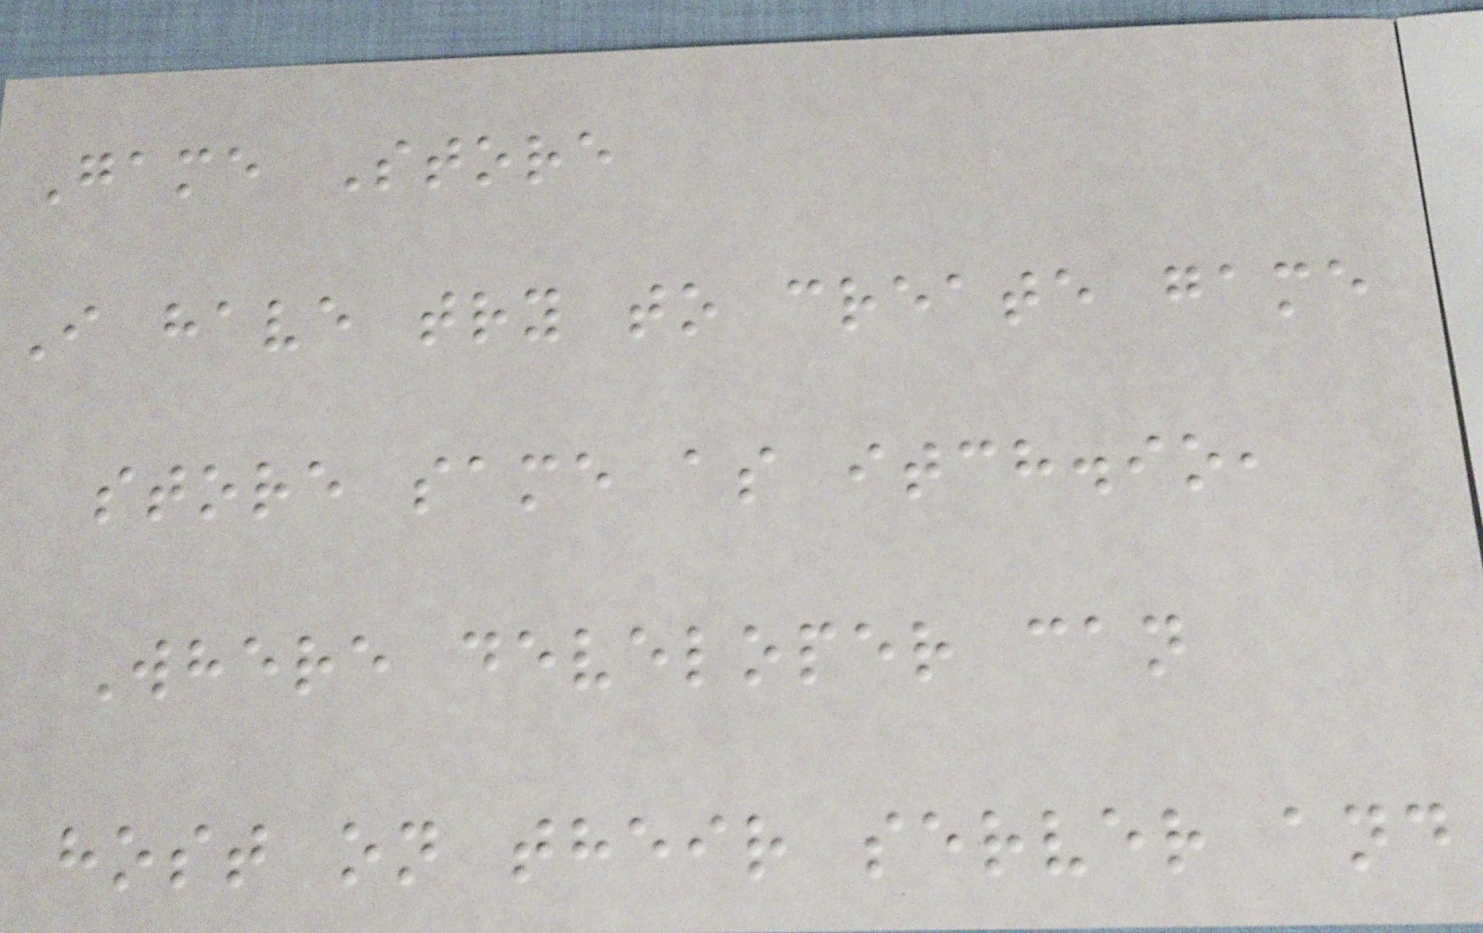Game Store
I have try to create game
store same as itch.io,
Where developer can
host on their server and
